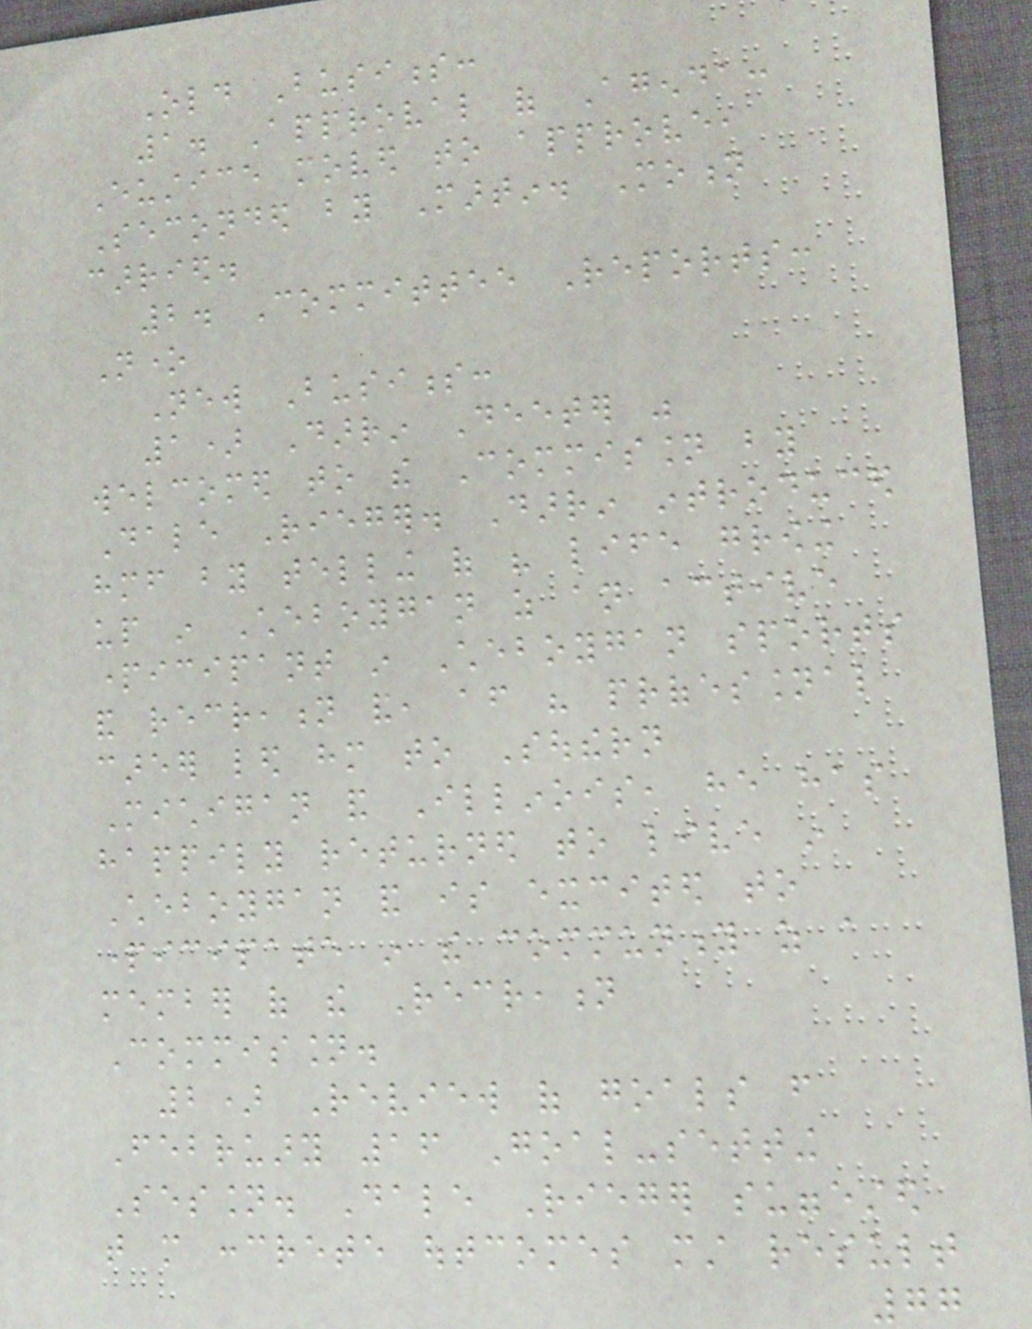Old Business:
1. Approval of Agenda:
Eustice moved to approve,
Seconded by Martin. Motion
carried.
2. Committee Reports:
None
New Business:
1) Darrin Deeter was
welcomed to the Commission by
Dale Rieger. Darrin introduced
himself by telling of his life growing
up in Cheboygan as an active
participant in Cheboygan sports
and recreation and, after his professional
career led him to Southern
Michigan and Illinois, he has
happily returned to live in
Cheboygan and is excited to
participate in the community as a
member of the Recreation
Commission.
2) Review of goals from
February 16 Goal-setting
Session. Dale Rieger suggested
that more concrete outcomes must result
77
